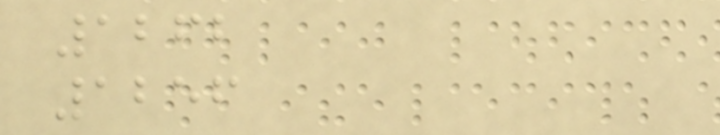1262
1256
